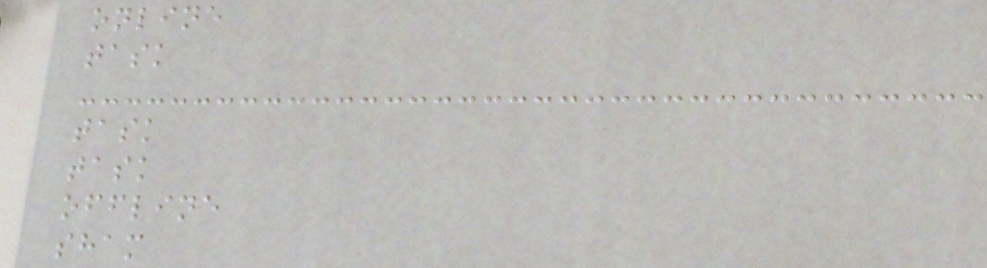online
task
task
task
offline
sham
